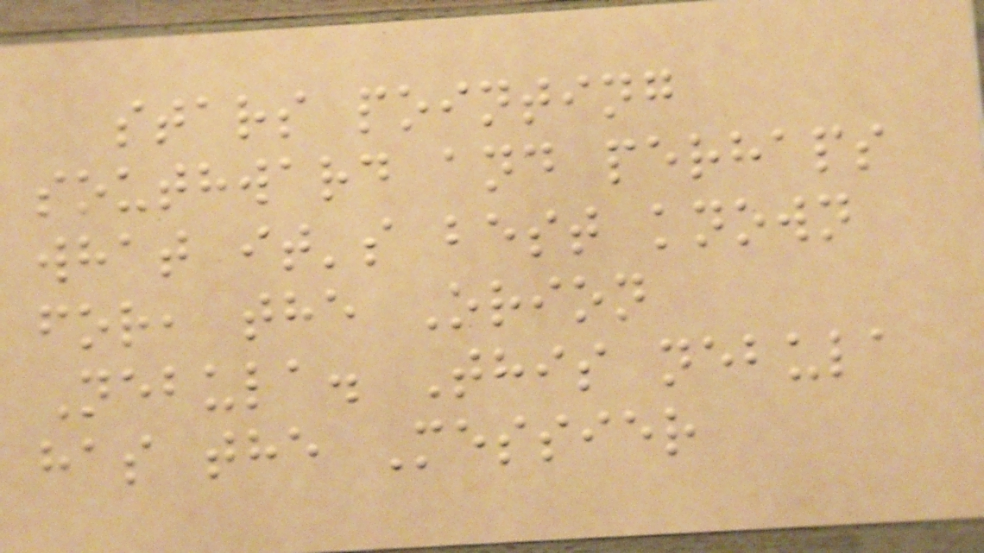stars pointing
southward and perhaps
what it's best known
for, the Orion
Nebula. This nebula
has the Messier
